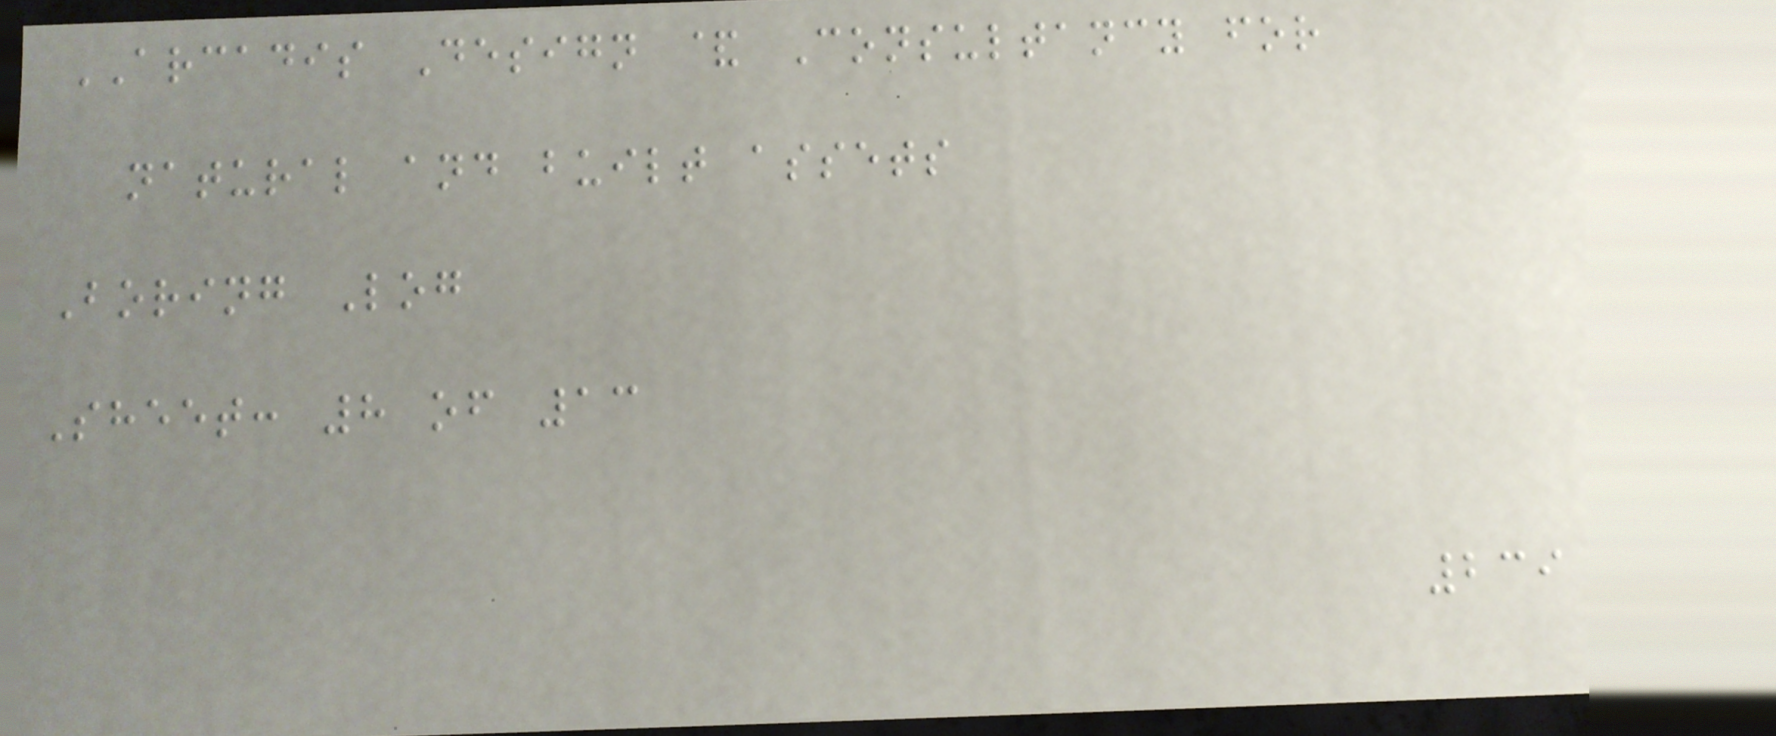ARCADIS Design & Consultancy for
natural and built assets
Boring Log
Sheet: 8 of 13
239
